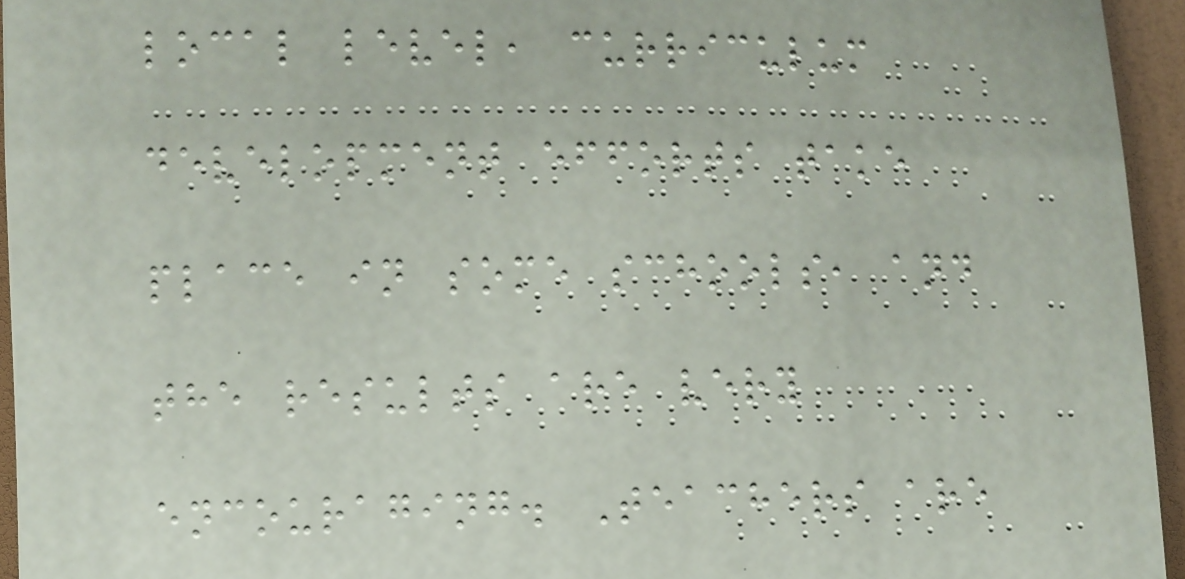local level, curriculum
development efforts take
place in some schools, and
the results are very
encouraging. Teachers are
